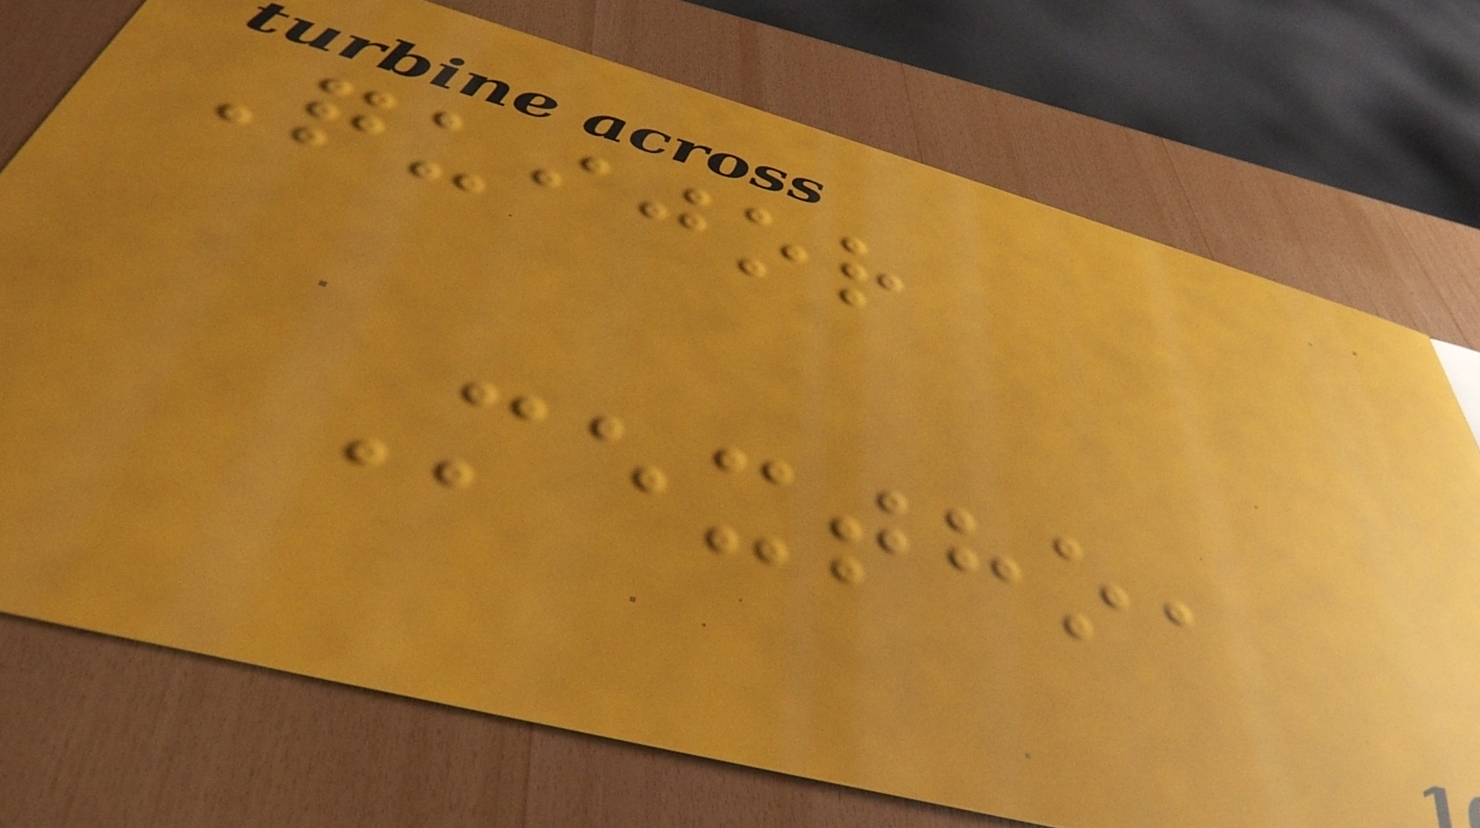Quijor
Mextho,
